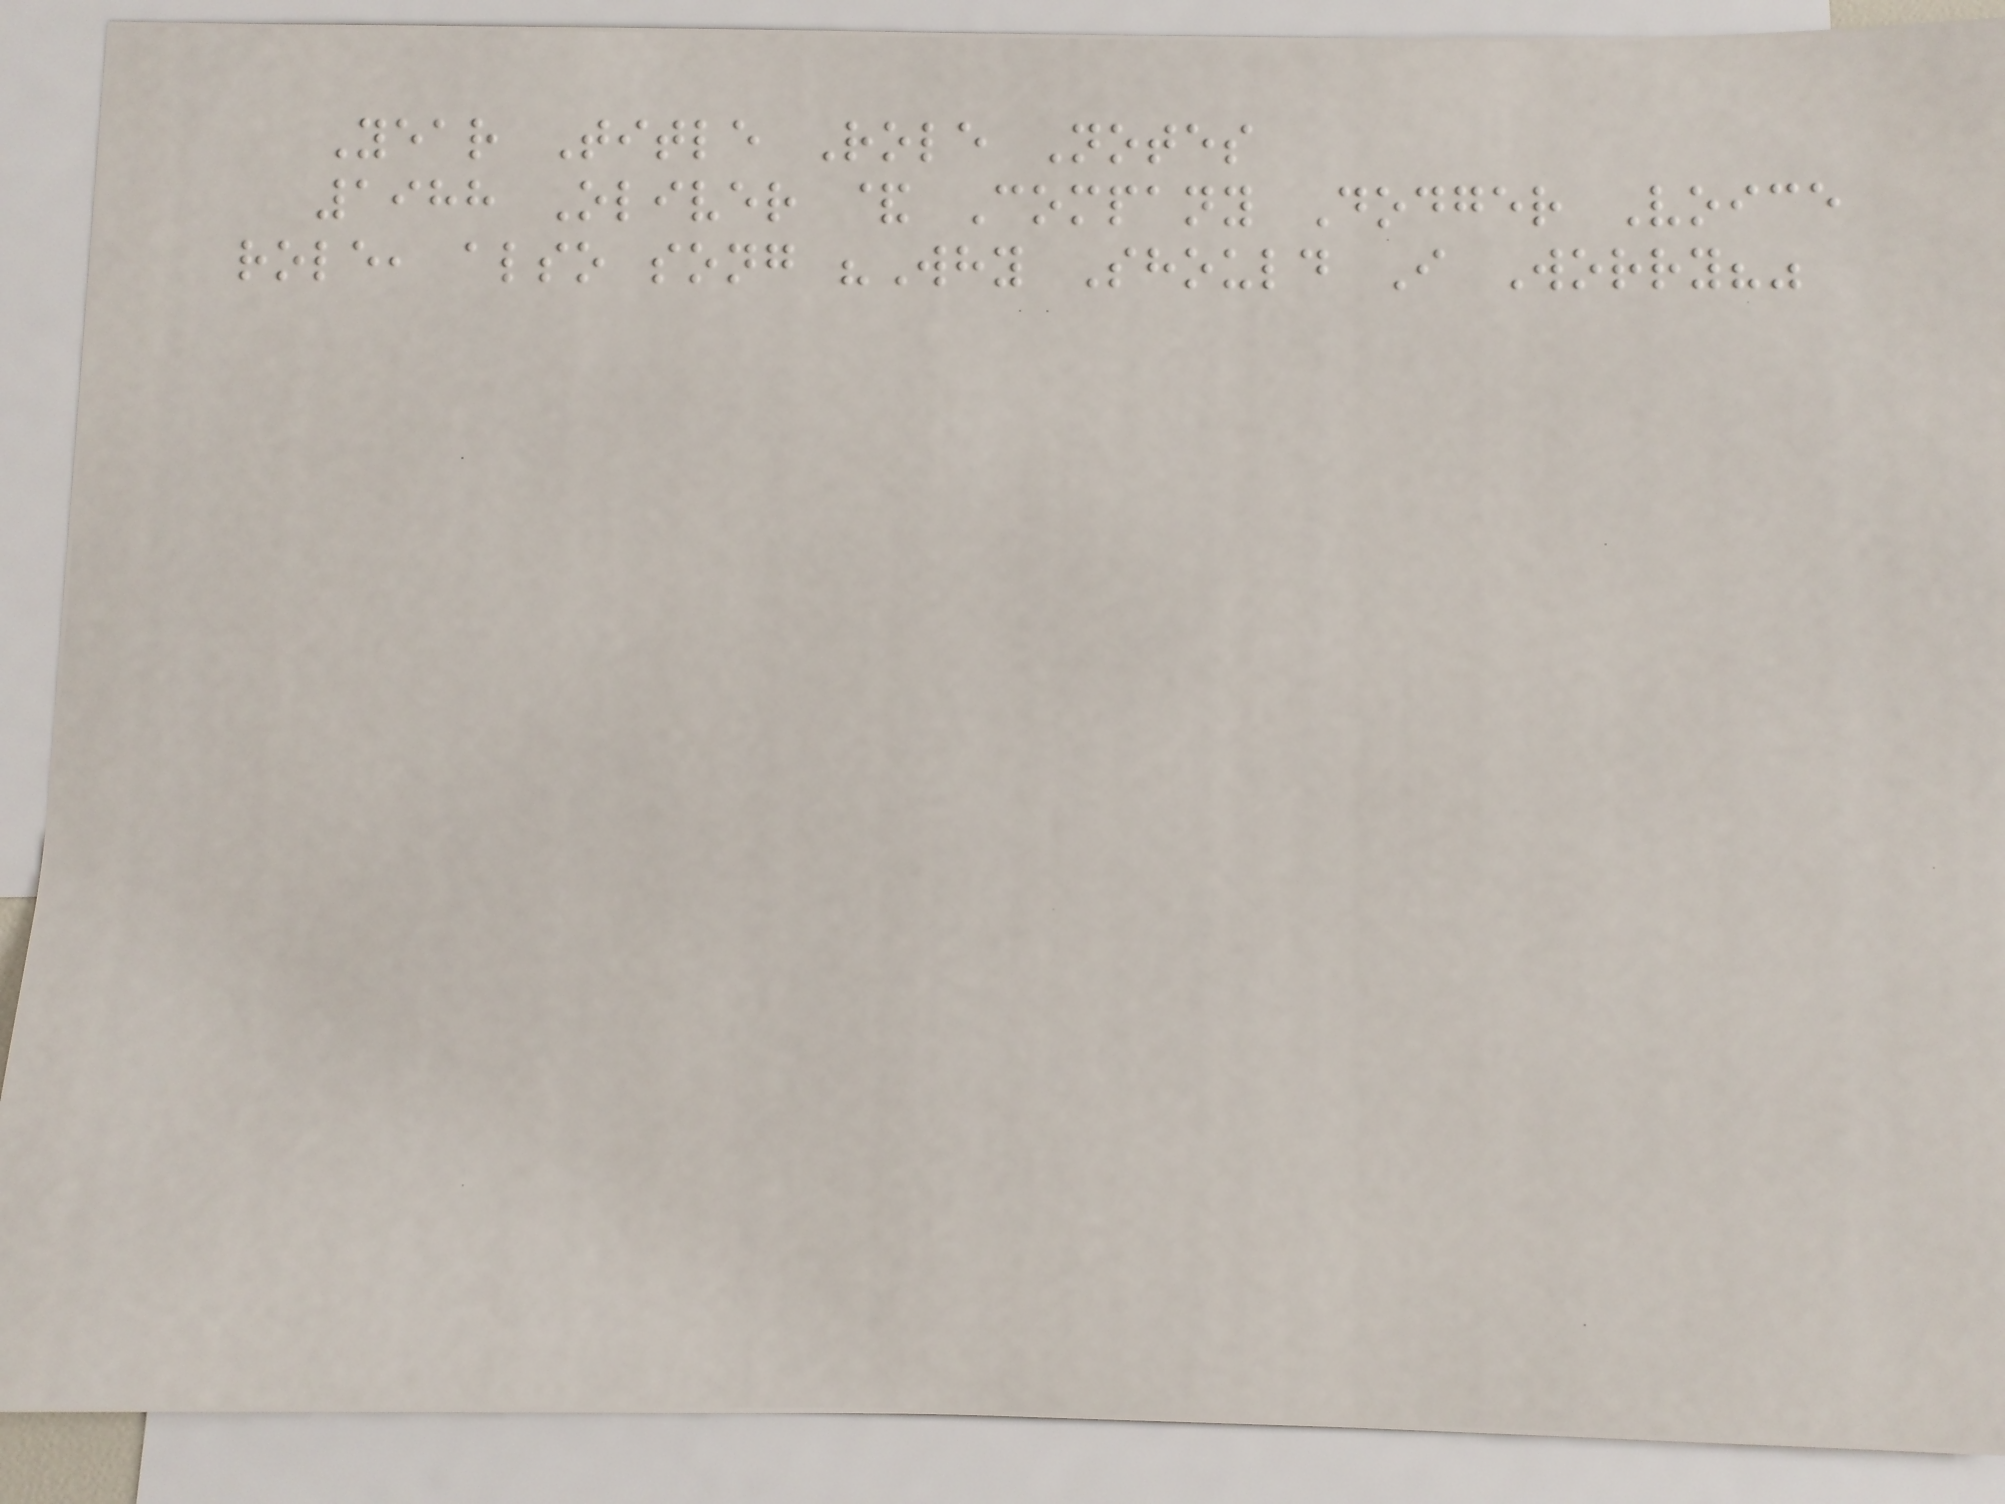Year Title Role Notes
1988 Oliver & Company Dodger Voice
role, also song "Why Should I Worry?"
